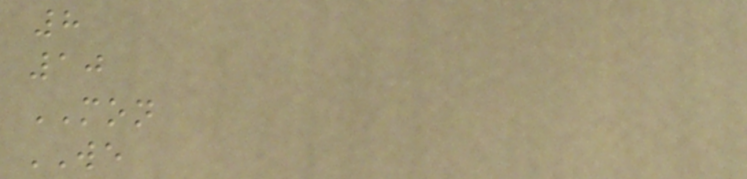8
10
MON
WE
